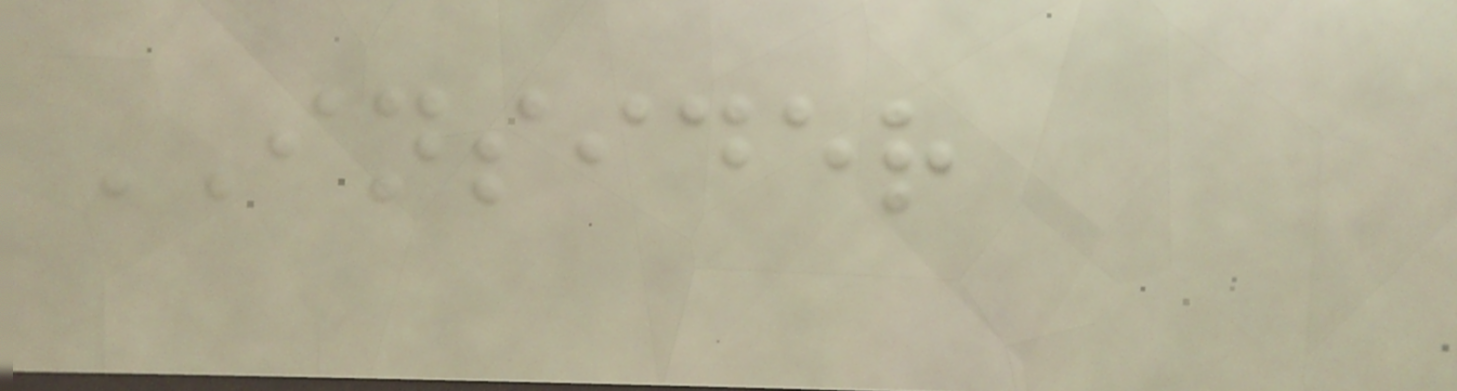INSIDER
